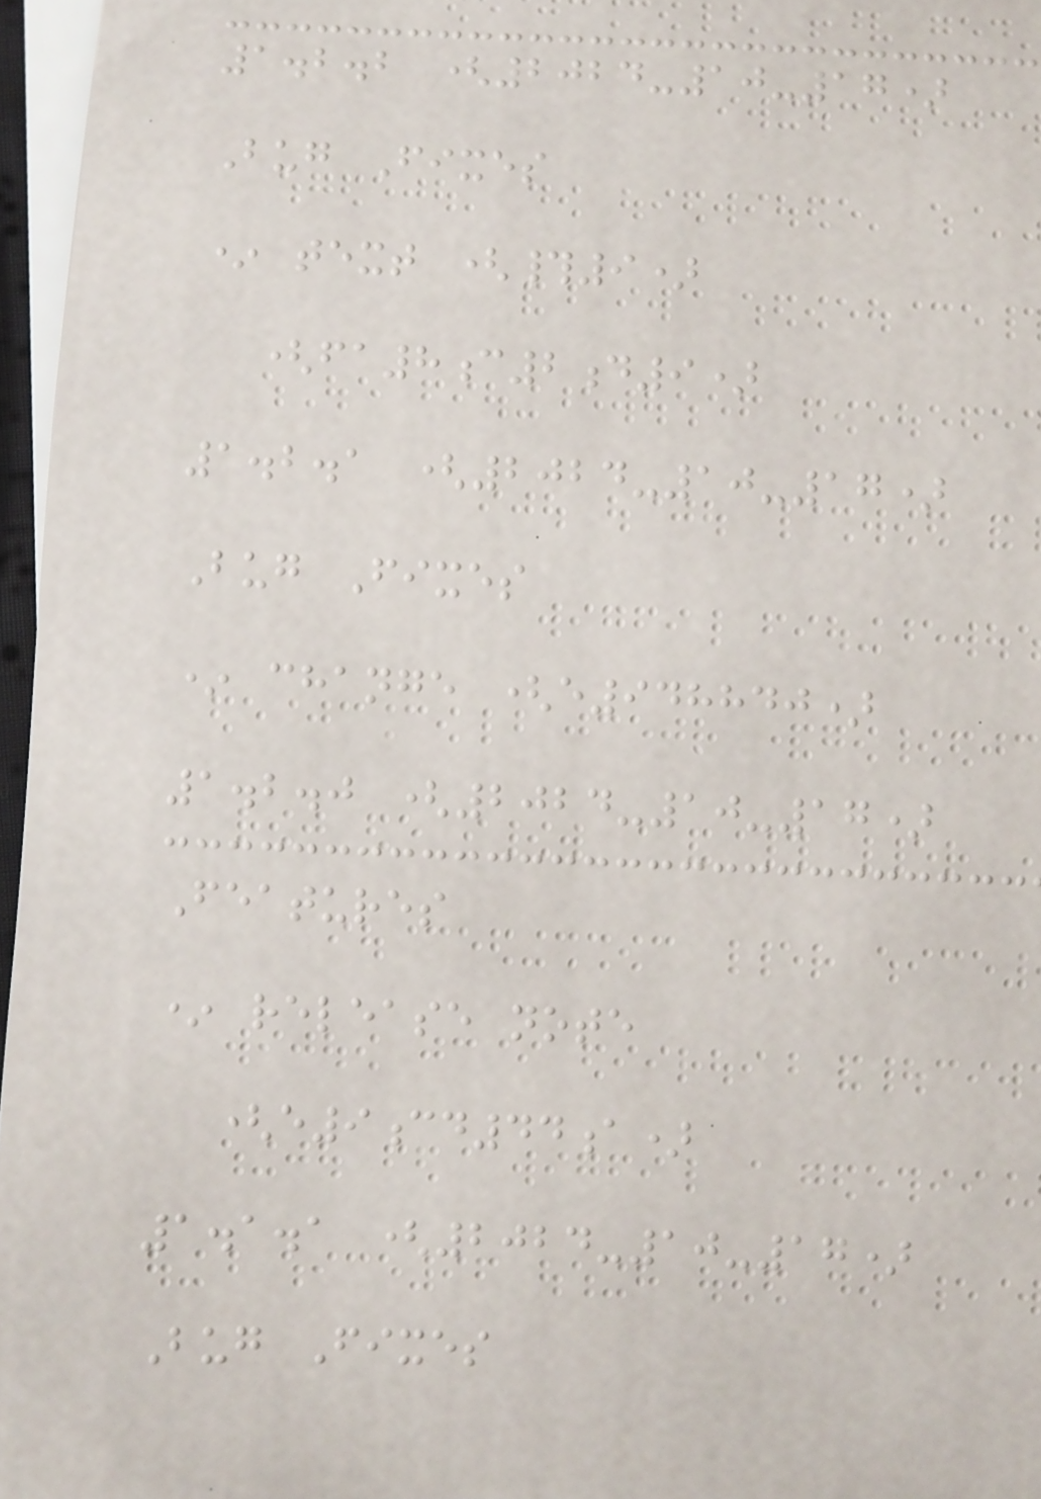1.2.2 (2024-10-17)
Bug Fixes
* text (#9)
(fa8c2d9)
1.2.1 (2024-10-17)
Bug Fixes
* change (e948840)
1.2.0 (2024-10-17)
Features
* release note
(e9cd44a)
1.1.1 (2024-10-17)
Bug Fixes
